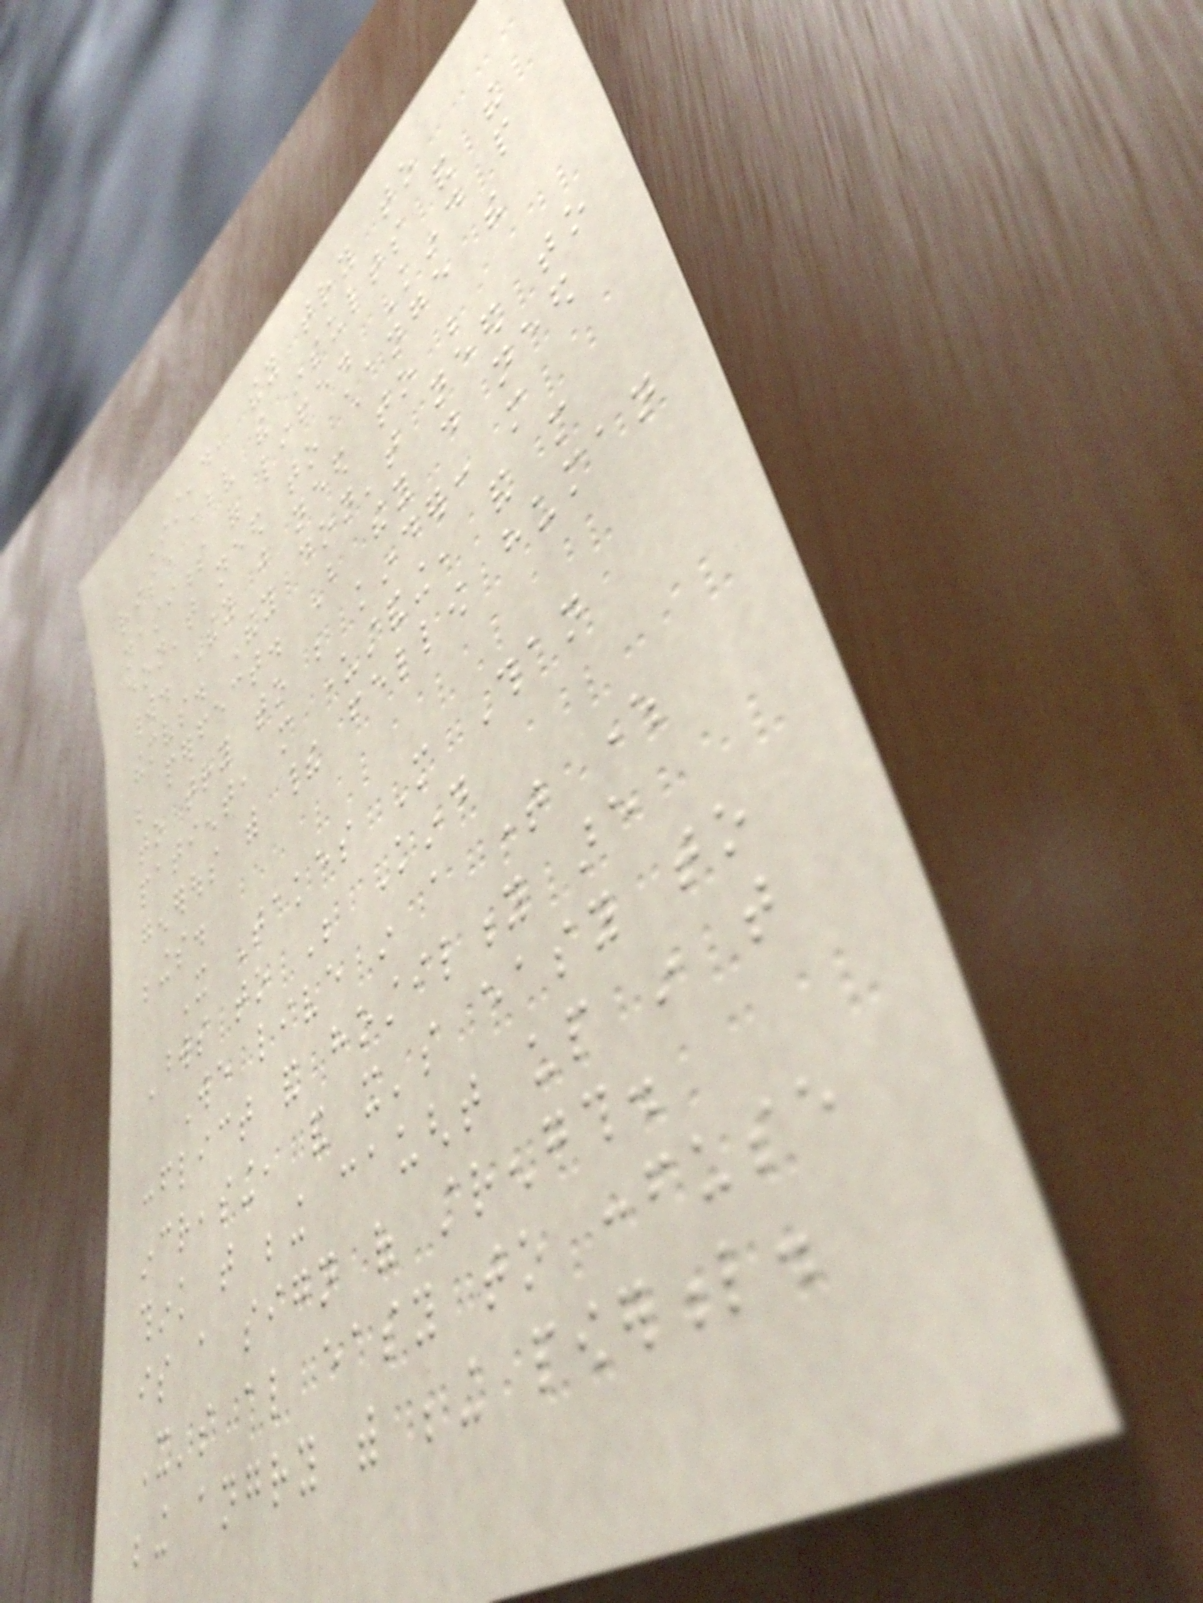Instead, they try to
rise above the insults and the
nastiness of life. Kind people
don't need to change the
world. They just need to be
themselves. They don't need to
be perfect. But they do need
to try to be kinder: more
patient, more understanding, and more
generous with their fellow human
beings.
It Takes More Than
Words to Be Kind
We live in a time where
conflict and hostility are
increasing, and it's easy to
think that being caught up in that
is a sign of strength.
It's also easy to confuse
being angry with being powerful.
